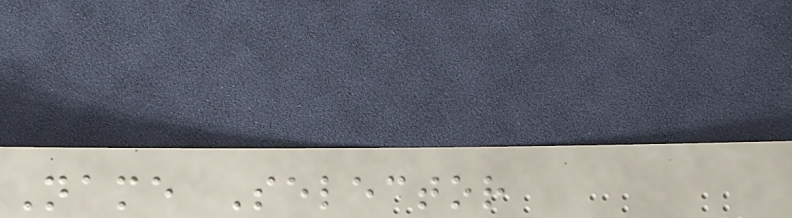Name Selector
